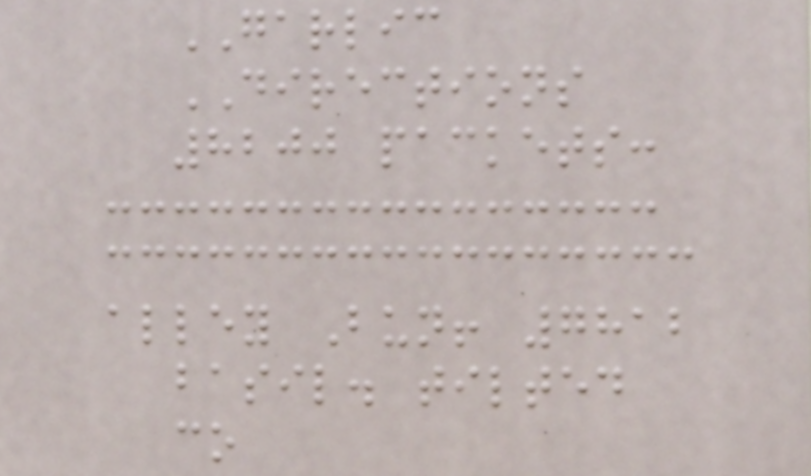GARLIC
DIRECTIONS
8200 packets:
alley Bun! 7812
basil. tilted
co
